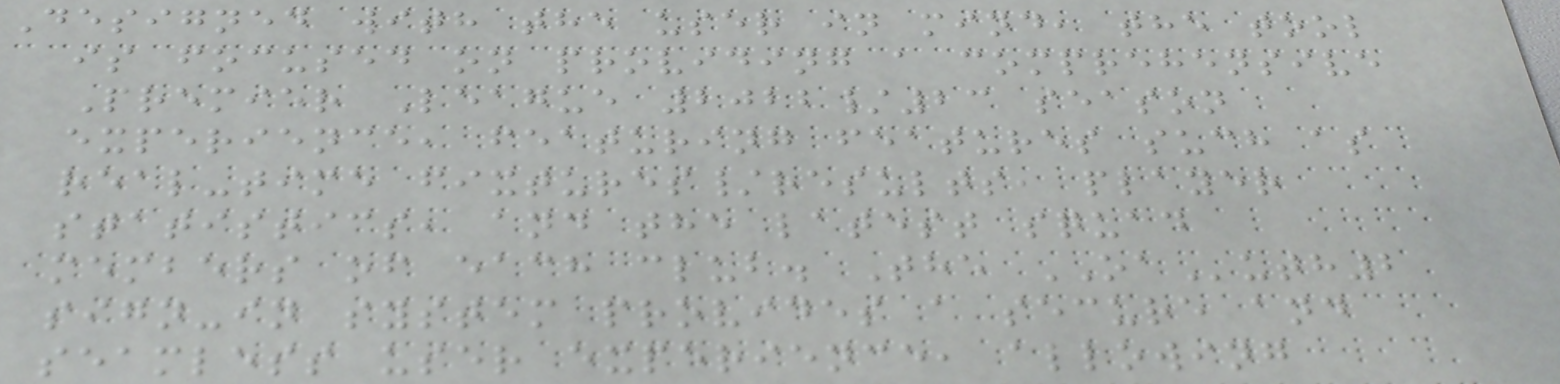Designed with the user in mind, the tool
is focused on providing a comprehensive
Premier League 2022/23 season
experience, featuring features such as
real-time fixtures/results, player
statistics, and the latest squad
members of each club. The OAuth2
sign-in system provides a secure and
seamless user experience, allowing
